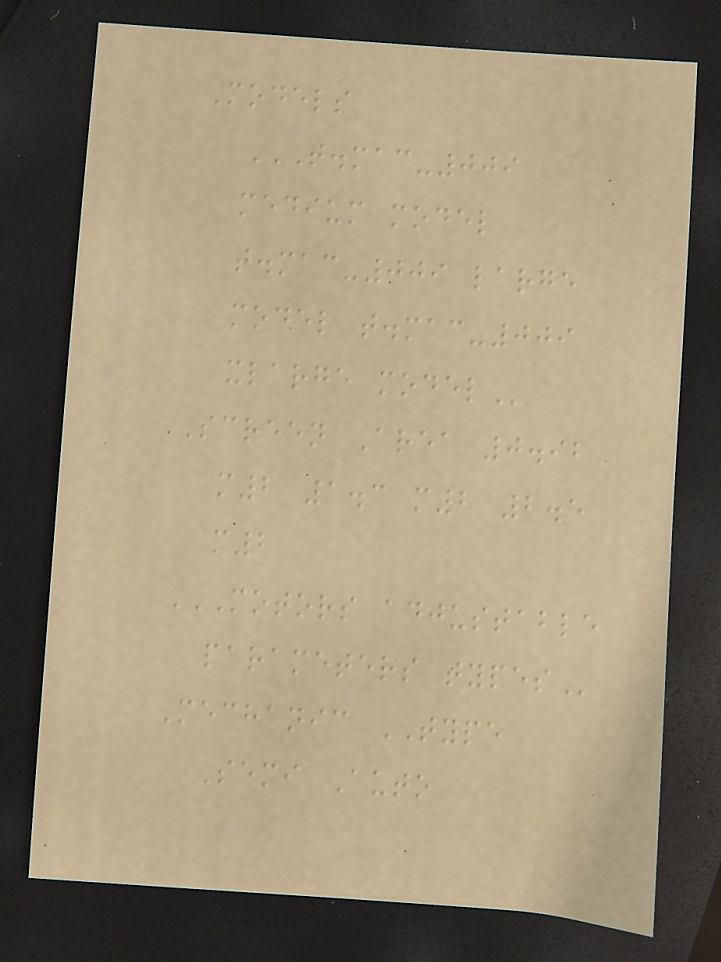Models
T.MAC-009
MEDIUM MODEL
T.MAC-009 LARGE
MODEL T.MAC-009
XLARGE MODEL
Screen Area 0.92
m2 1.3 m2 2.5
m2
MOTORS ADJUSTABLE
PARAMETERS TYPES
Mechanic TYPE
Semi Auto
